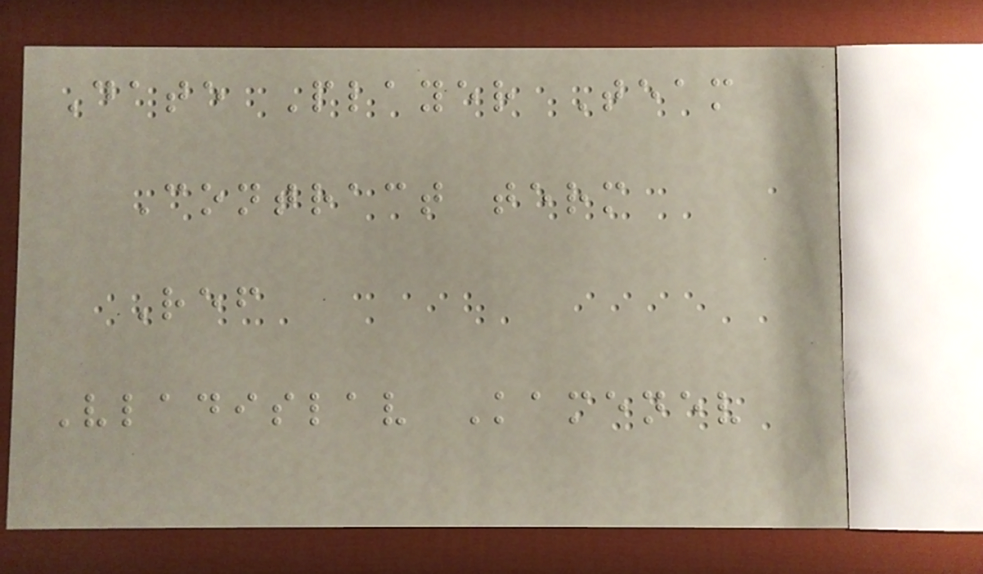Date Player Team
Contract term
Ref
Vladislav Kamenev
